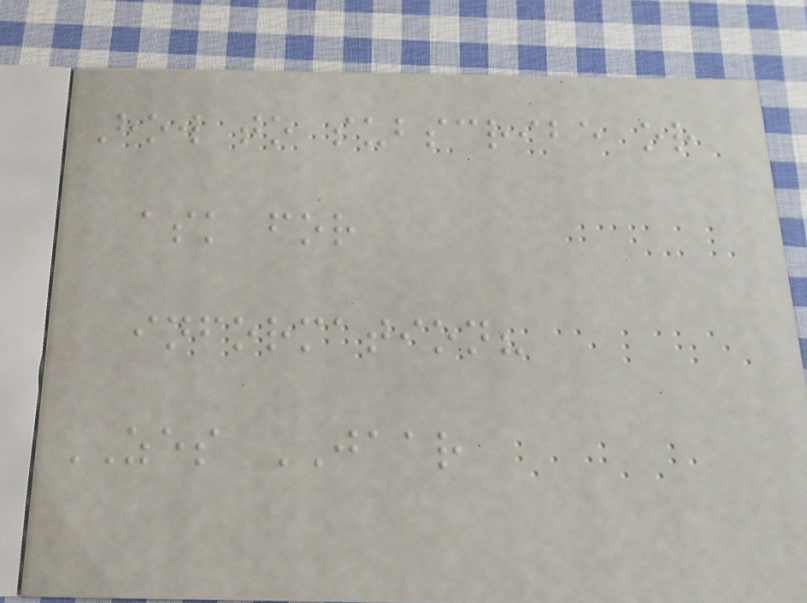How to subscribe or
ask for
information?
ZES JAAR
